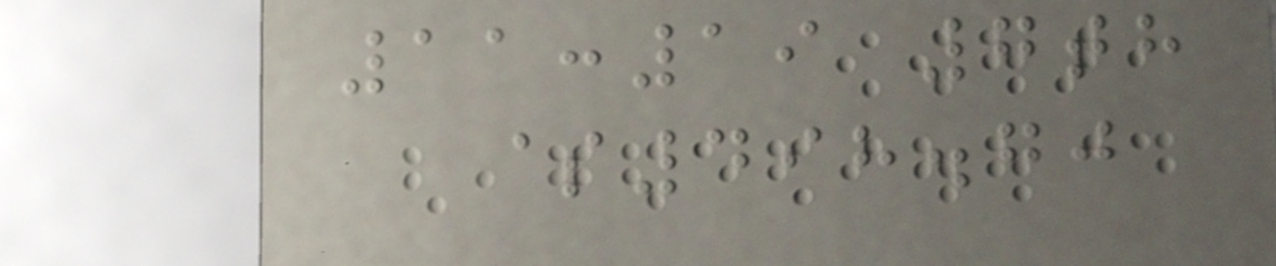11:19 7th
$498.70
